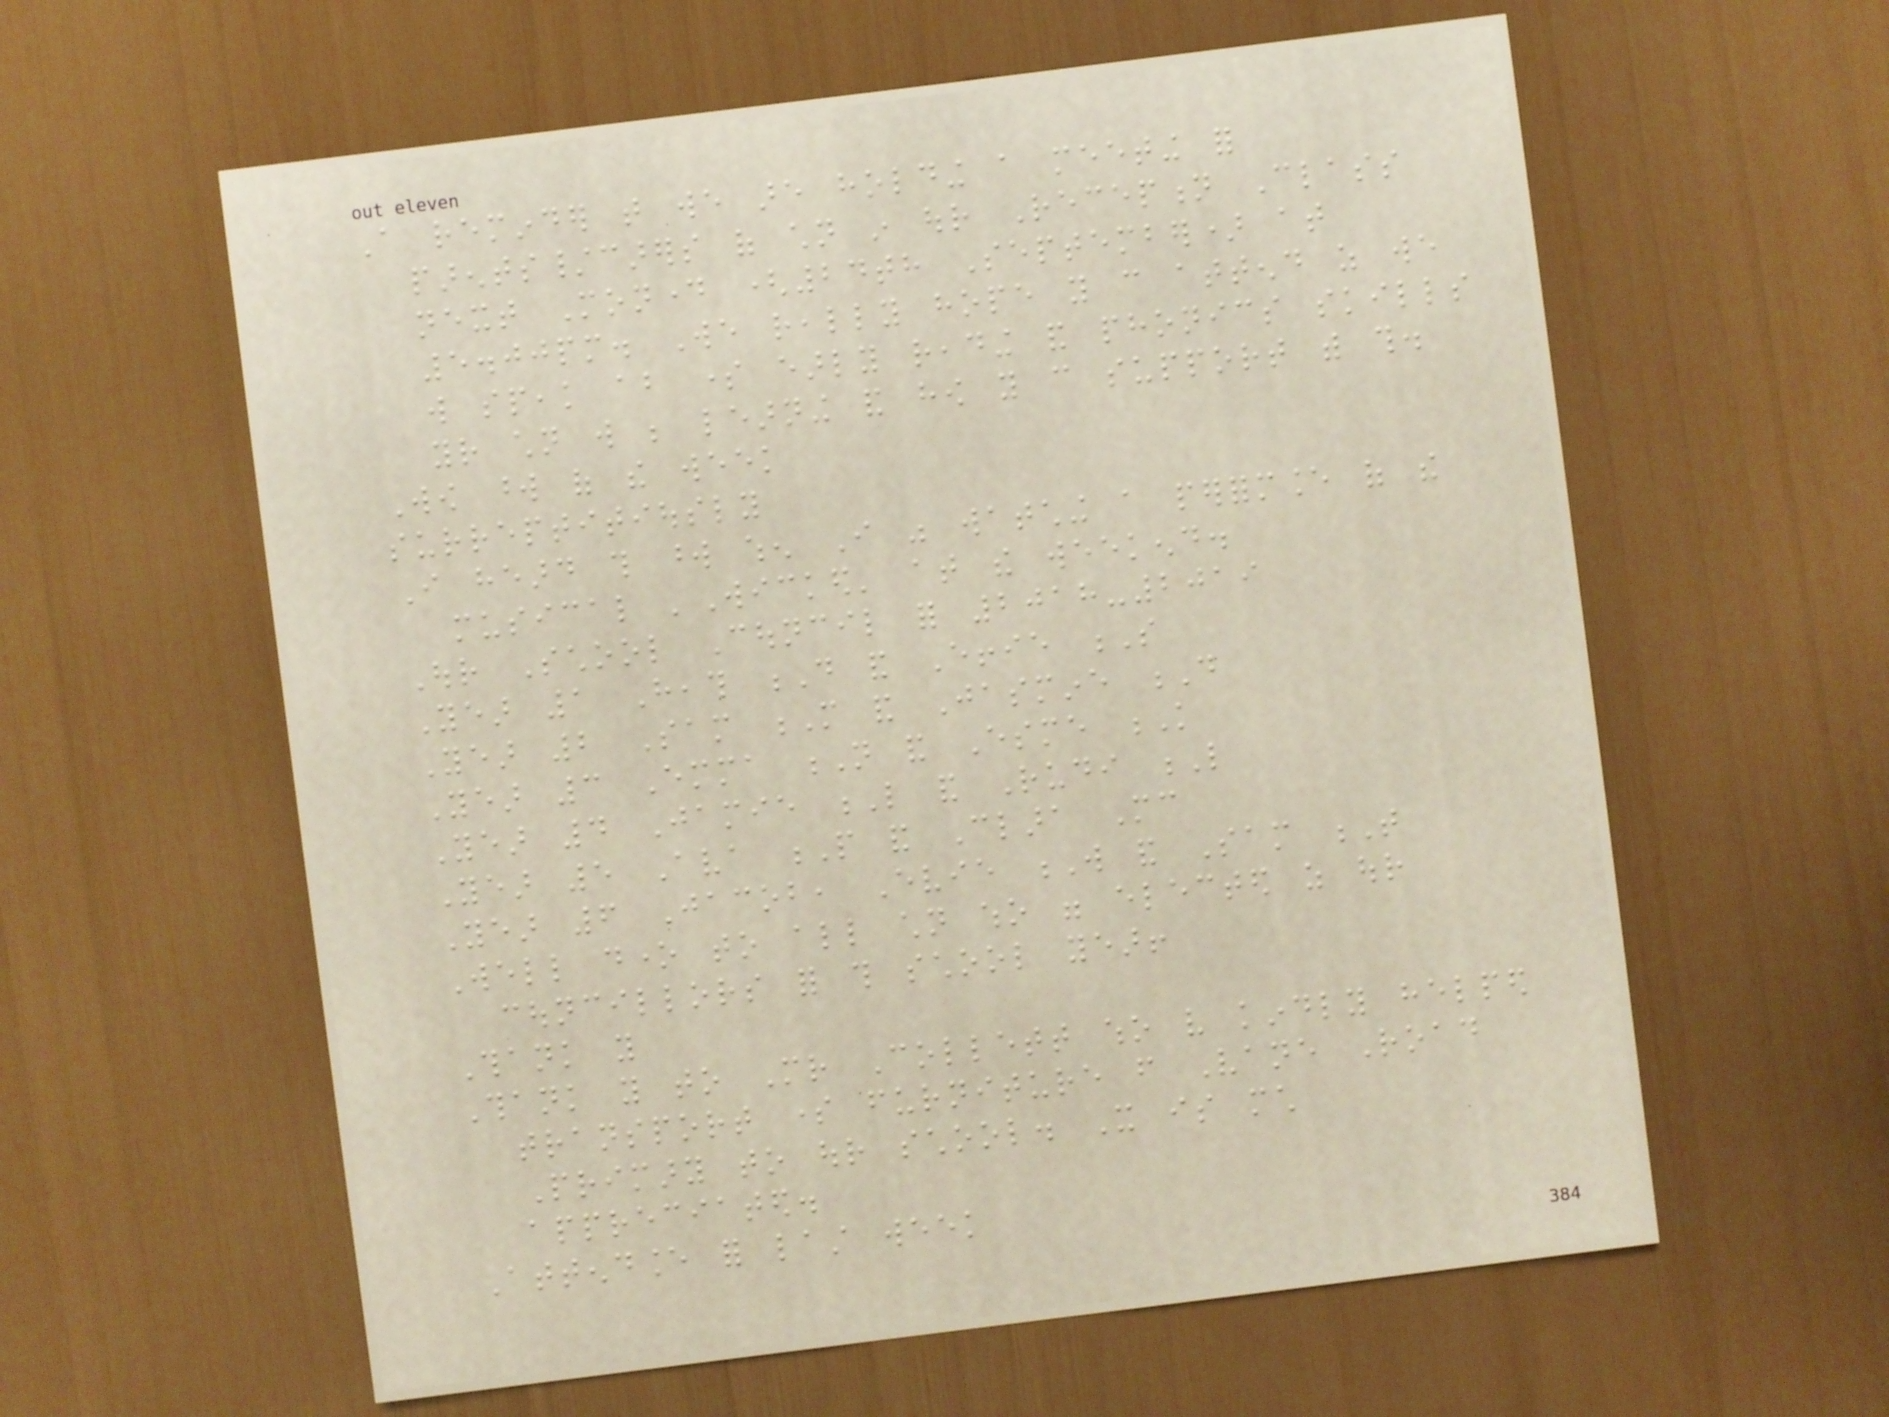A reminder that we are holding a meeting for
parents/carers of children in our Reception Class
next Monday (24th September) at
5.00pm. We really hope you can attend as we
will speak about some early reading and phonics skills
your children will be learning and how you can support with this.
Wow word of the week
surreptitiously
I heard this word when I was watching a performance of the
musical 'Wicked' at the weekend.
Our School Council for 2018-2019
Year 1 Heath D and Effie S
Year 2 Sam M and Jasmine D
Year 3 Emma N and Esme K
Year 4 Jamie L and Rudi L
Year 5 Ava P and Clara Mc
Year 6 Jacob, Evie W and Sam T
Well done to all children who were elected as our
councillors for this school year!
Thank you
Thank you to Mr Collett who very kindly helped
transport some furniture from Vane Road
Primary to our school. It is much
appreciated.
Attendance for last week
